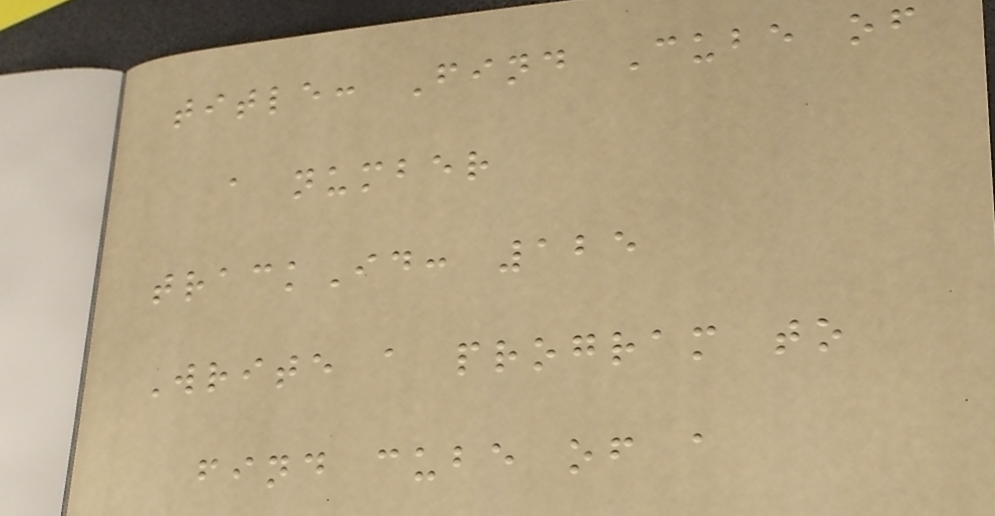title: Find Cube of
a number
trackId: 125
Write a program to
find cube of a
